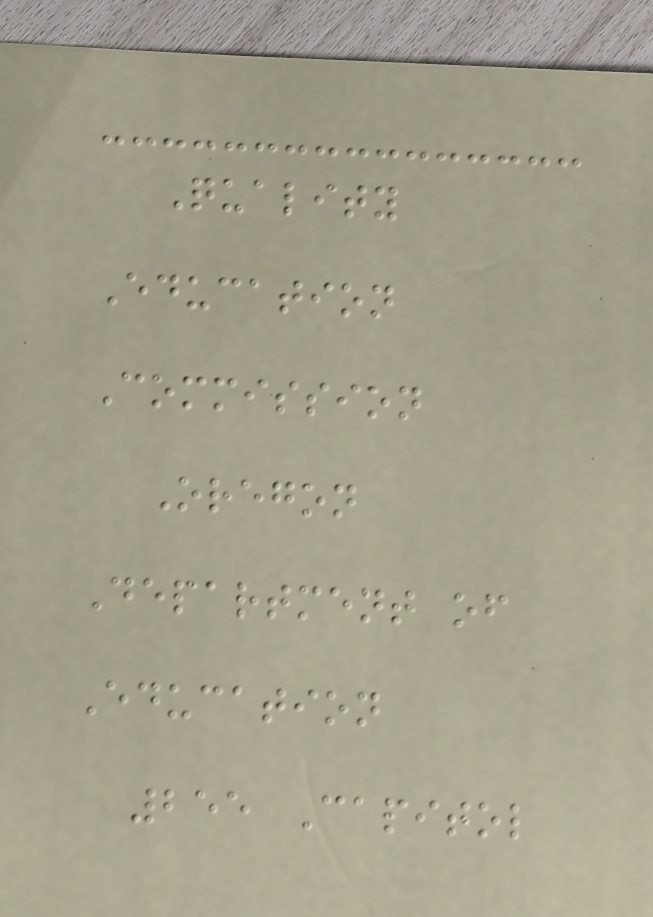Quality
Education
Commission
Oregon
Department of
Education
255 Capitol
